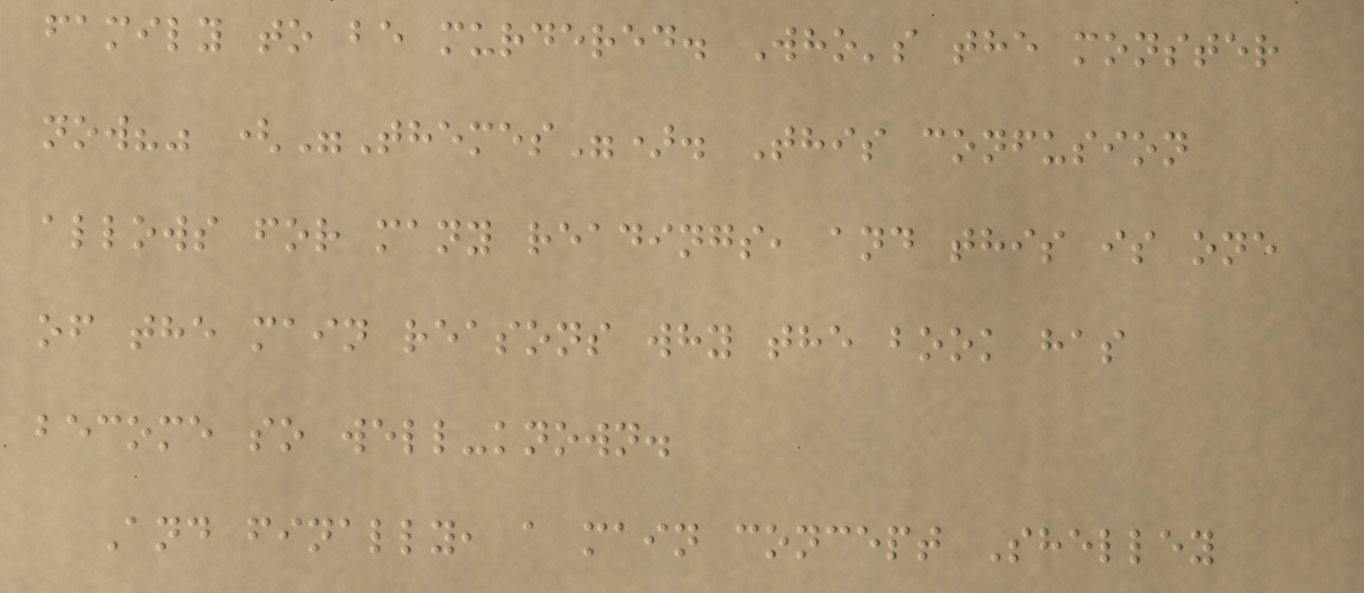family to be murdered. Who's the monster
now?" ("Themes"). This confusion
allows for many readings, and this is one
of the main reasons why the book has
become so well-known.
And finally, a main concept Shelley
